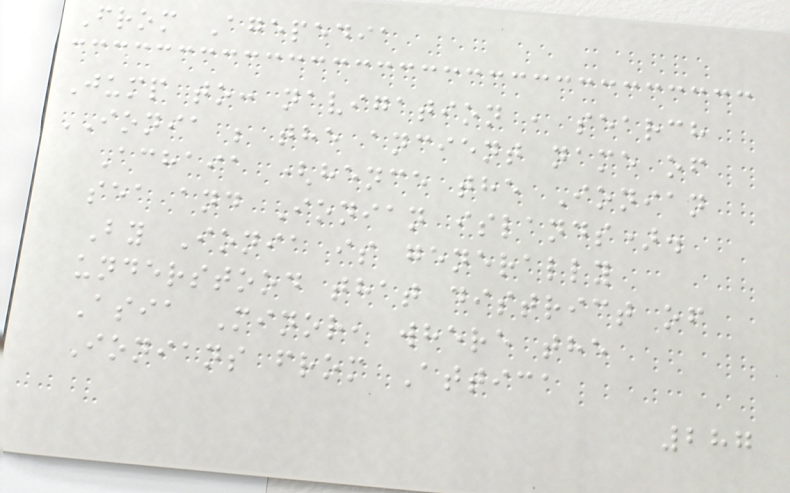From Agepedia
Jump to: navigation , search
IONIA ; the ancient name of
Achaia (hence the Ionian
sea and Ionian islands).
By Ionia is generally
understood that district of
Asia Minor, where the
Ionians from Attica
287
